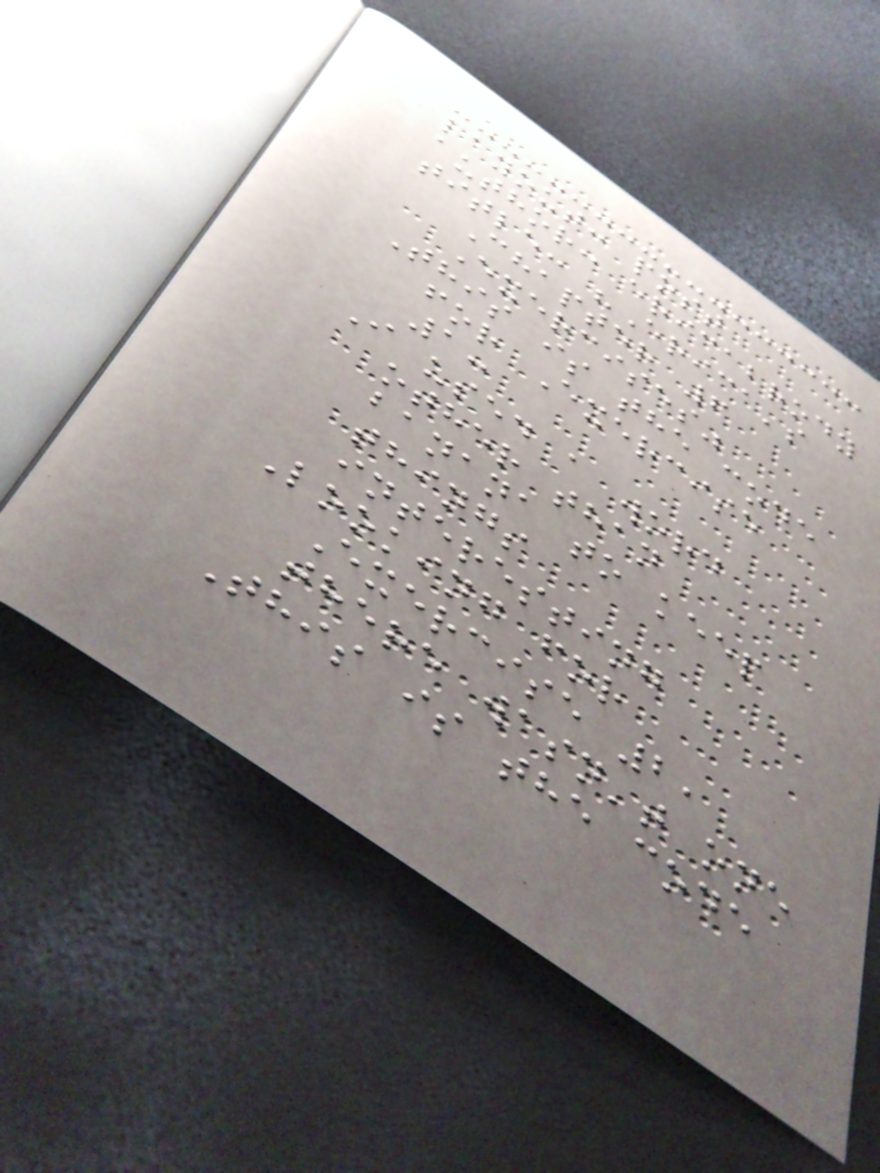layout: post
author: ericabrody
title: "Erica's
Chapter 6
Exercises"
This is the code
for Exercise
1:
I used a word
other than
banana to keep
things
interesting
Looking for
Exercise 2,
there wasn't one
This is the code
